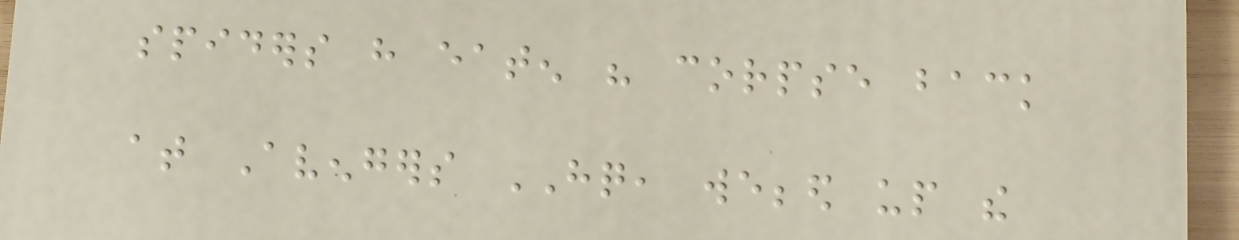spiders have eaten his corpse back
at Avengers HQ, webbed up the
